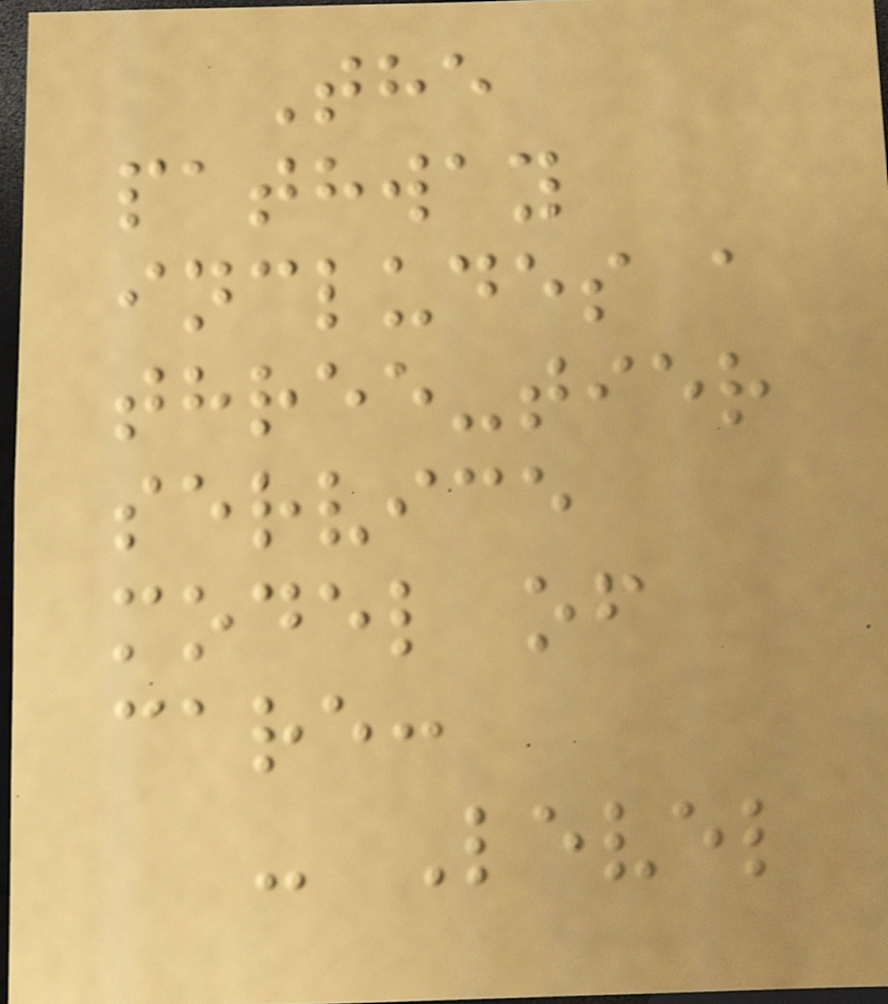The
pathway
includes a
three-tier
service
model of
care:
- Level
